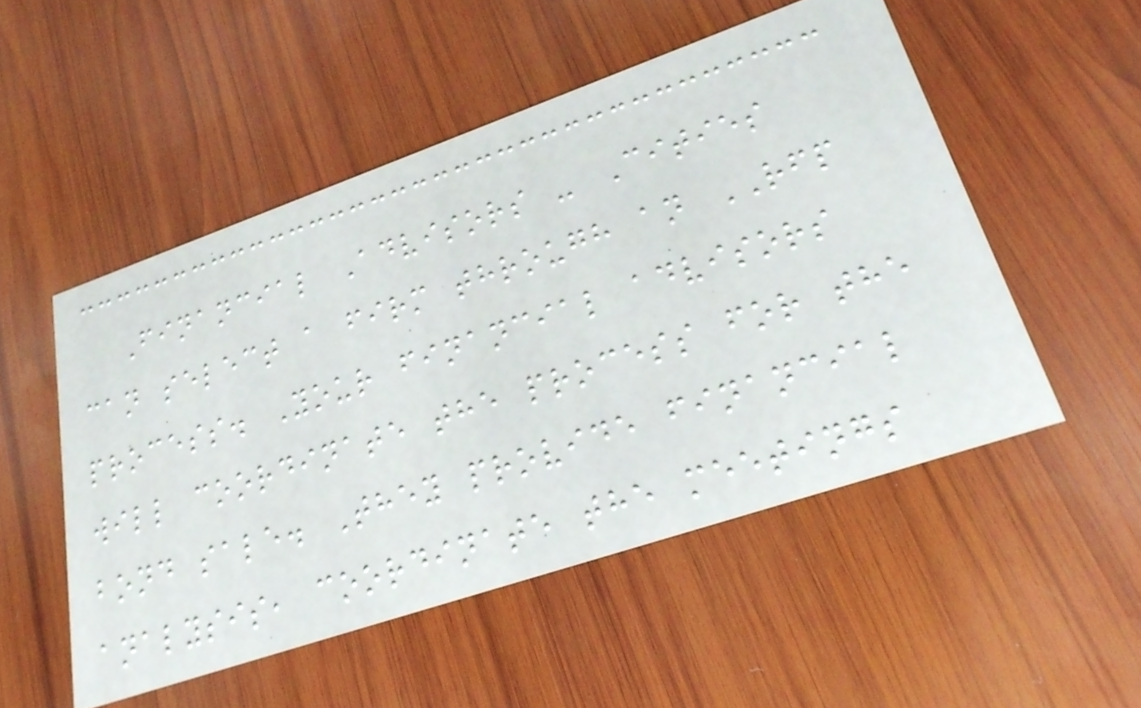Financial Advisors - Cities
can select a firm through an RFP
process. Your financial advisors
will coordinate the process for the
bond sale. They provide financial
analysis, coordinate the meetings
